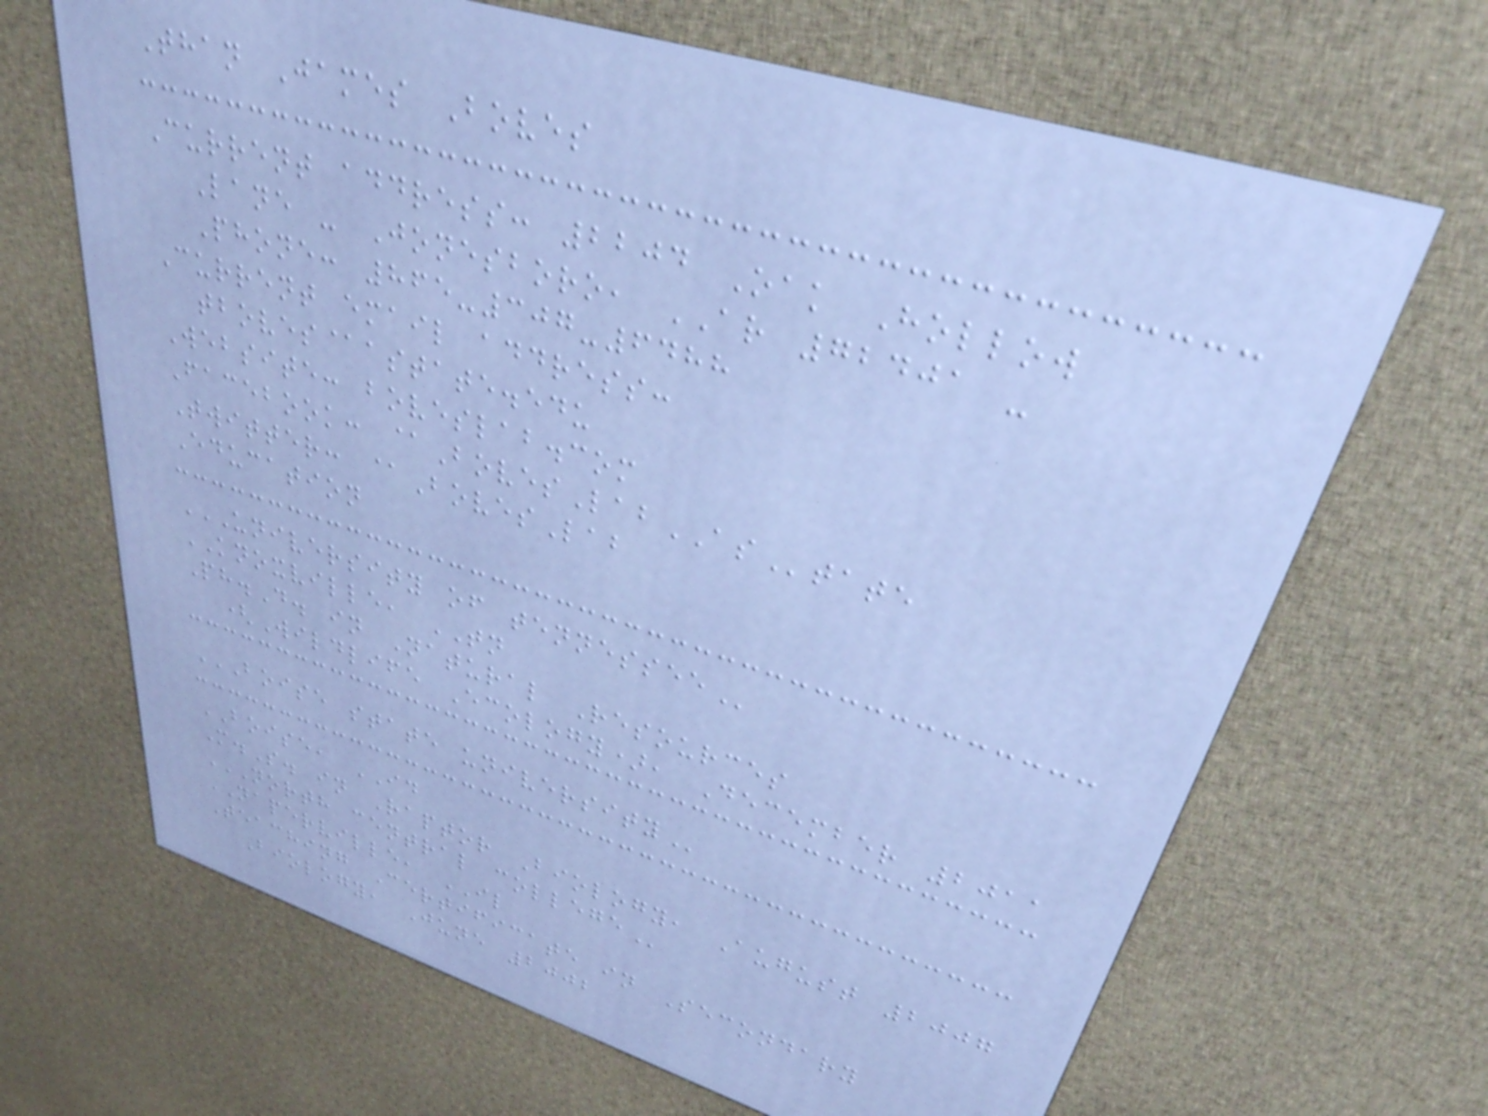Than James Boves
Current address: 2204 Oak Hollow
Lane - Jonesboro, AR 72401 -
Phone: 865-307-6488
Current email address:
tboves@astate.edu
Website: boveslab.com
Facebook: @BovesLabAState
Twitter: @BovesLab
Education
UNIVERSITY OF TENNESSEE
KNOXVILLE, TN
Ph.D. in Natural Resources
(Wildlife Ecology), December 2011
BOISE STATE UNIVERSITY
BOISE, ID
M.S. in Raptor Biology, August 2007
NORTH CENTRAL COLLEGE
NAPERVILLE, IL
Teaching Certificate in Secondary
Biology, June 2002
